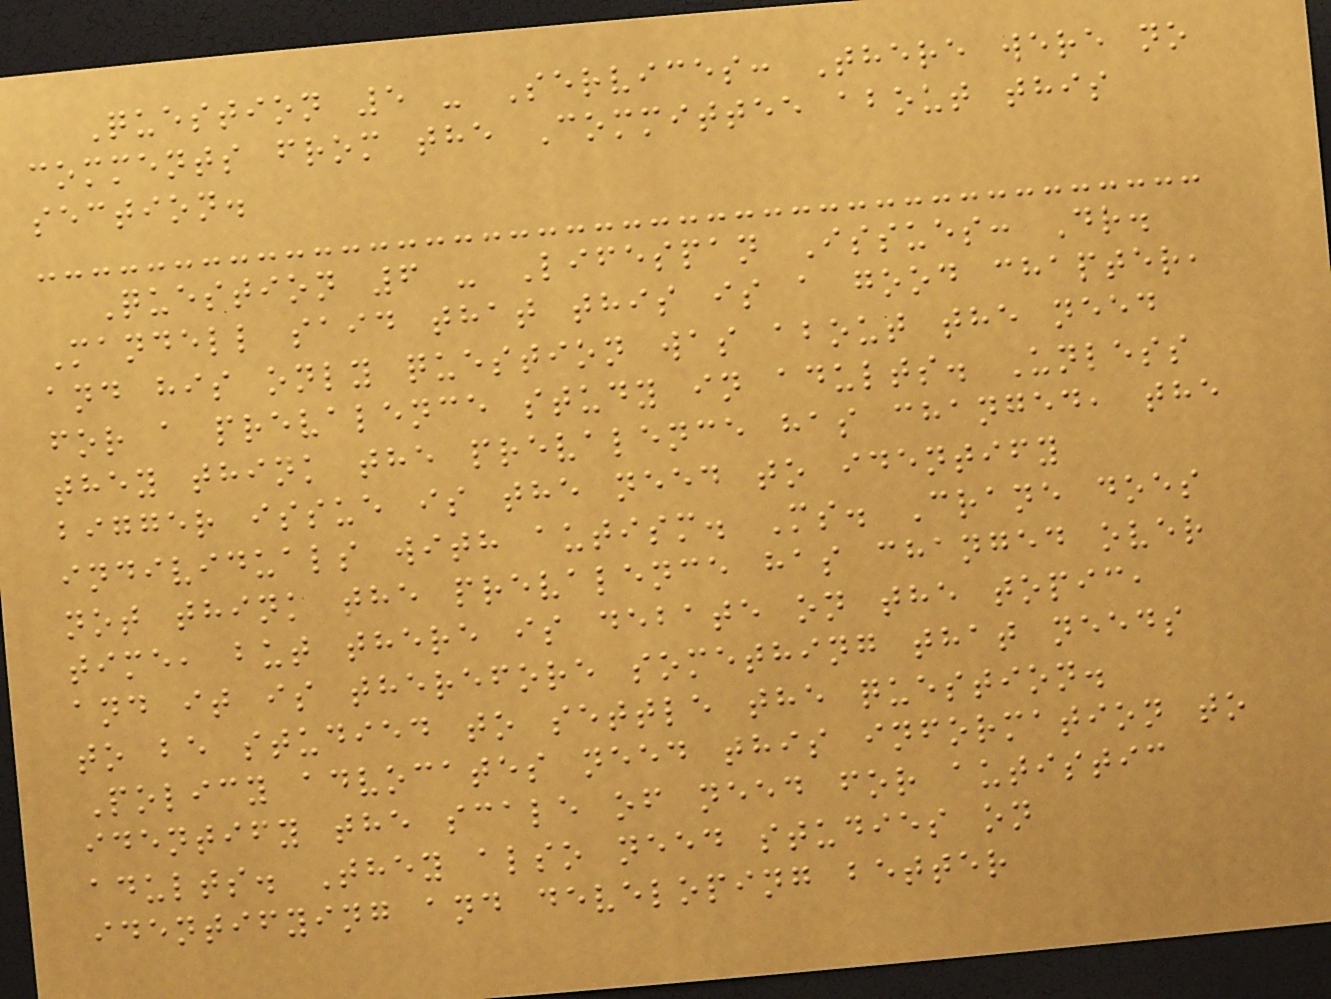Question 5 - Services: There were no
comments from the Committee about this
section.
Question 6 - Lifespan Issues: Dr.
Mandell said that this is a good chapter,
and his only question was about the need
for a prevalence study in adults. Unless
they think the prevalence has changed, the
bigger issue is the need to identify
individuals with autism. Ms. Crane does
not think the prevalence has changed over
time, but there is debate on the topic,
and it is therefore something that needs
to be studied to settle the question.
Policy advocates need this information to
identify the scale of need for autistic
adults. They also need studies on
identifying and developing better
